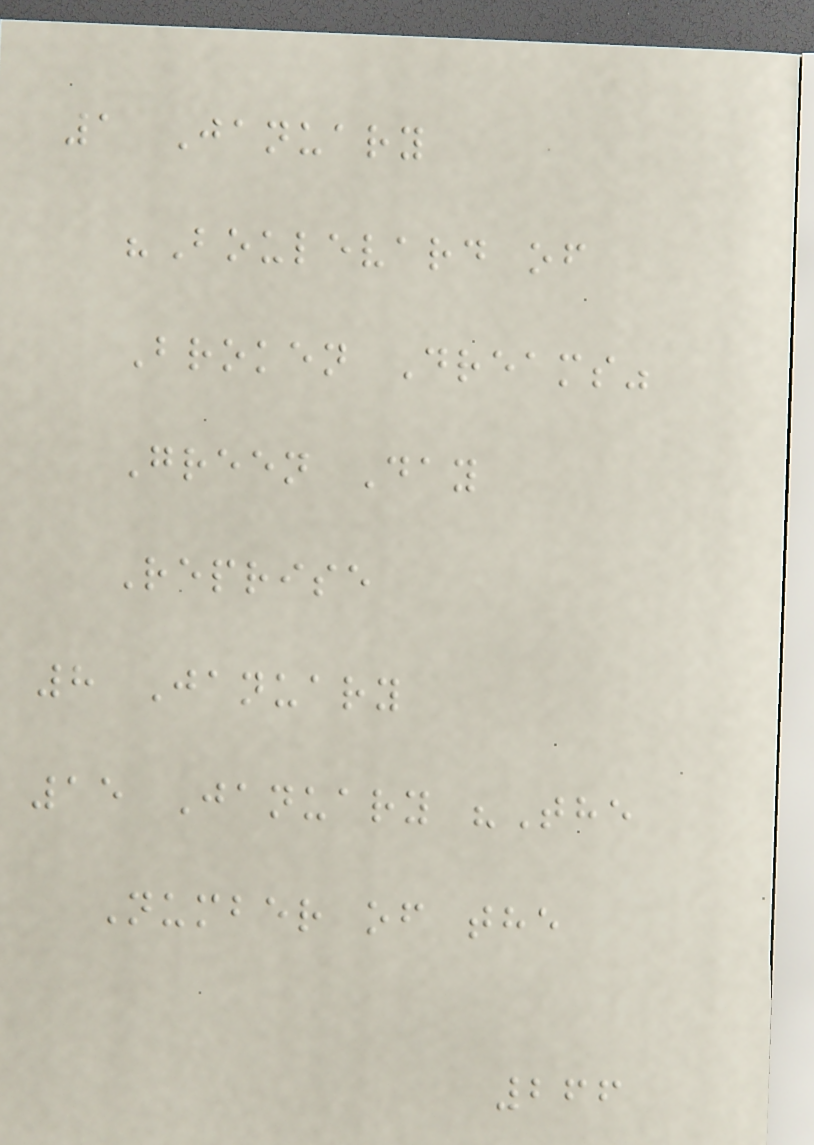1 January
"Boulevard of
Broken Dreams"
Green Day
Reprise
8 January
15 January "The
Number of the
266
